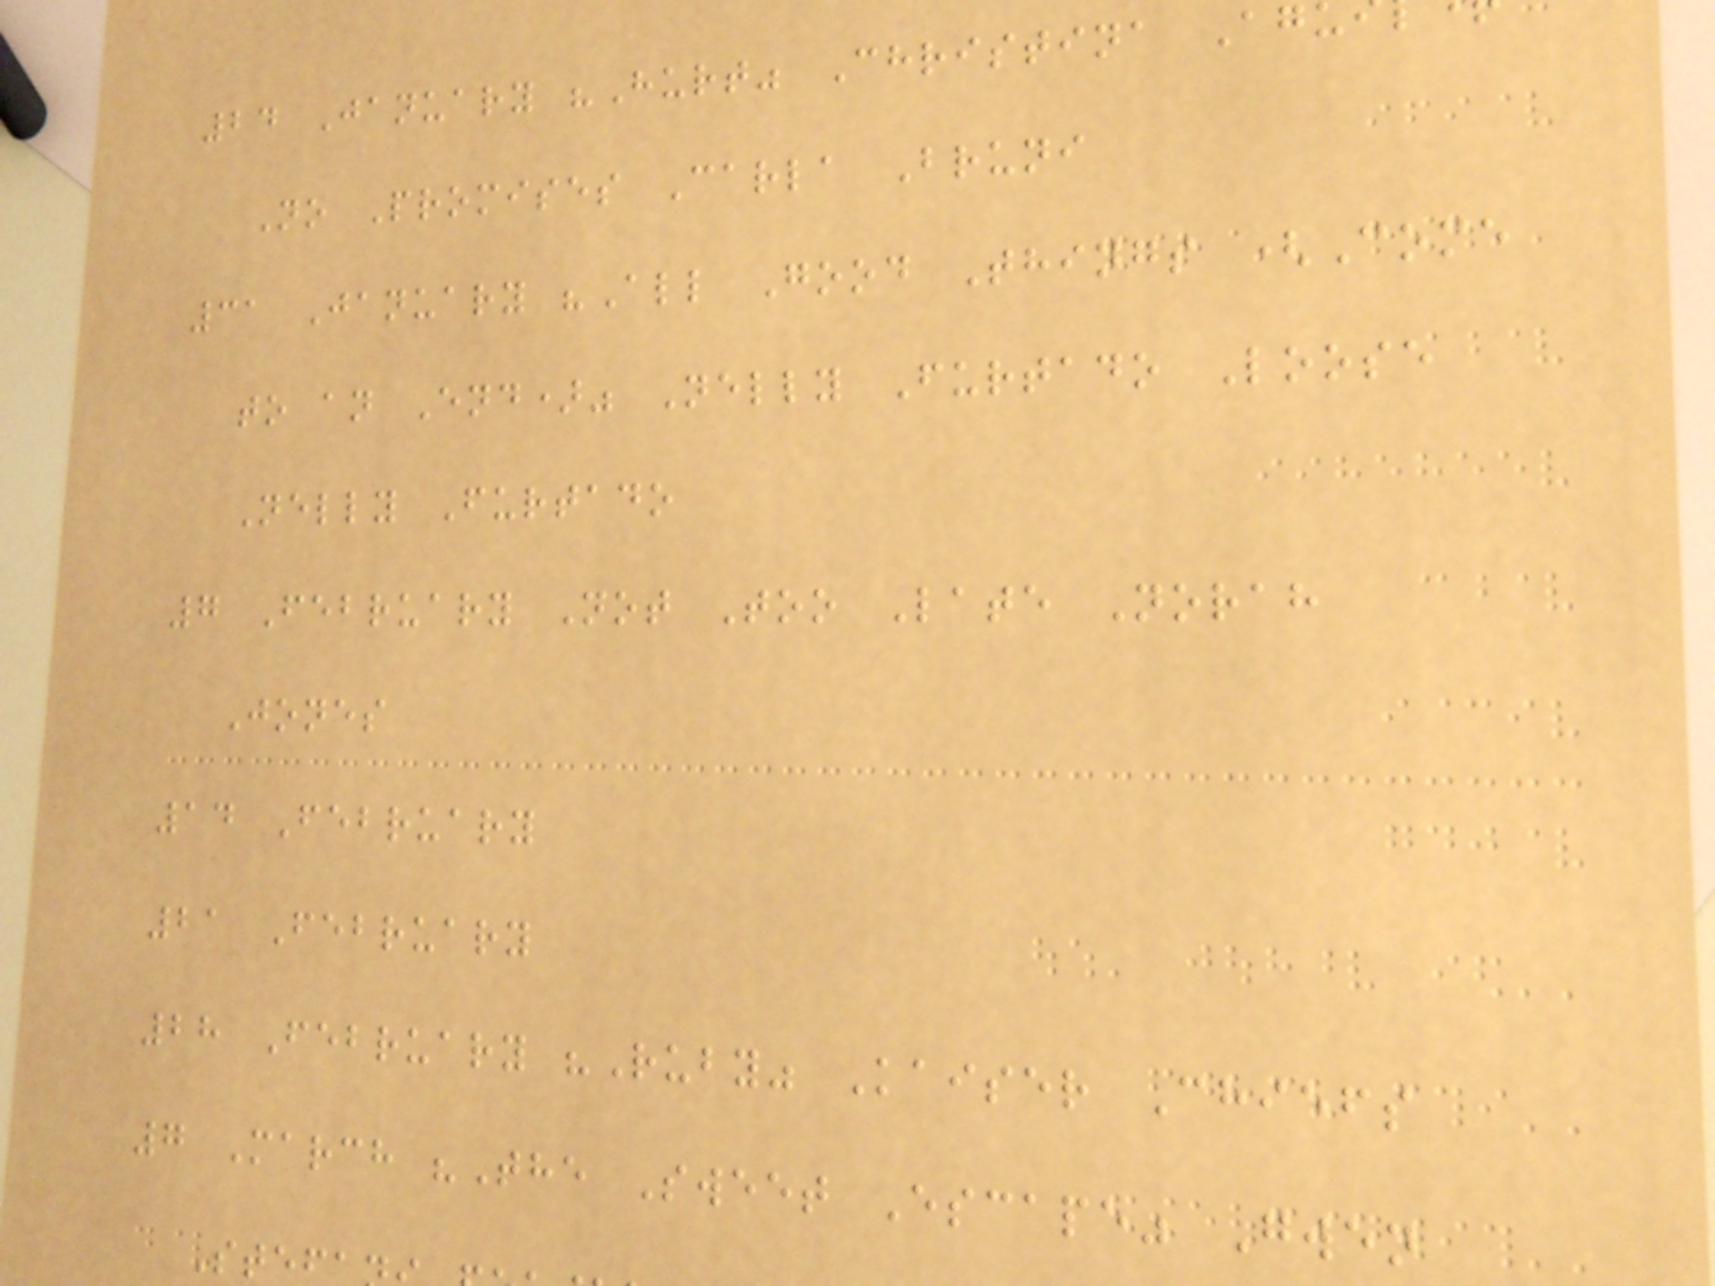24 January "Hurt" Christina Ag
No Promises Carla Bruni
31 January "All Good Things (Come
to an End)" Nelly Furtado Loose
Nelly Furtado
7 February Not Too Late Norah
Jones
14 February
21 February
28 February "Ruby" Kaiser Chiefs
7 March "The Sweet Escape" Gwen
